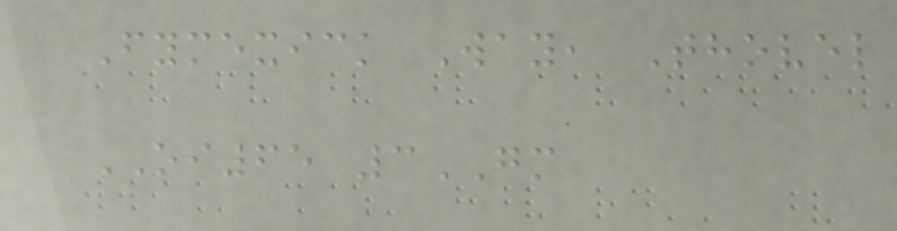Fymexick Way, Thovel
OI65 3GM
